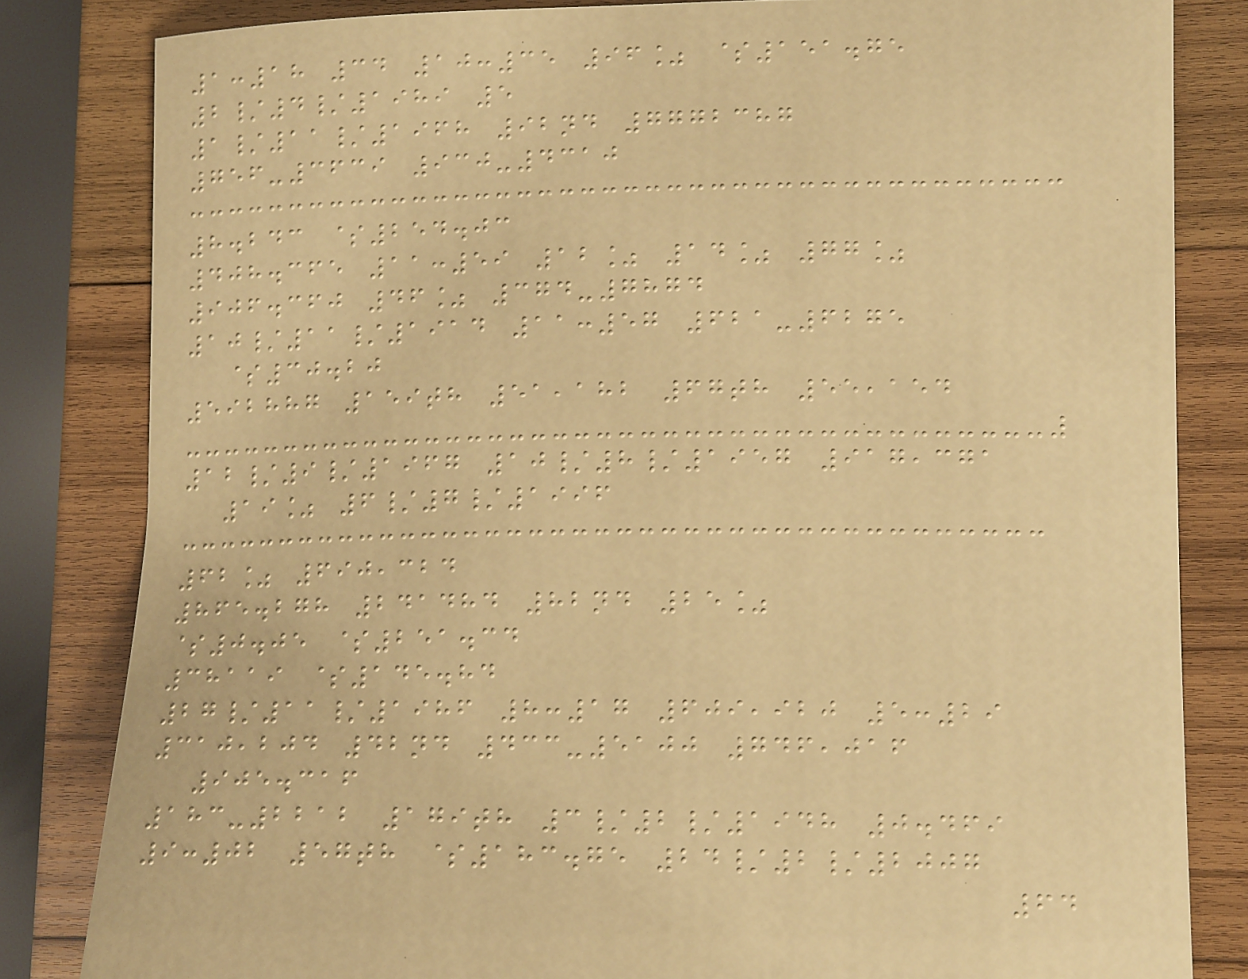1:18 34 10:35 96% $151.75
2/4/1989 5
1/11/1968 92nd 7772387
756-3639 930-4310
8.243 $254.03
408.365 11:59 12% 14% 77%
906.360 46% 374-7874
10/11/1914 11:57 621-6275
$30.20
592887 159th 51,182 67th 55,154
12/9/1967 10/8/1957 917,371
19% 6/7/1996
62% 690,324
865.278 241484 82nd 25%
$0.05 $251.34
38119 $145.84
27/11/1986 8:17 609,920 5:29
310,204 42nd 433-5100 746,016
905.316
183-2212 179th 3/2/1948 0.469
9:02 57th $183.75 24/2/2007
64
